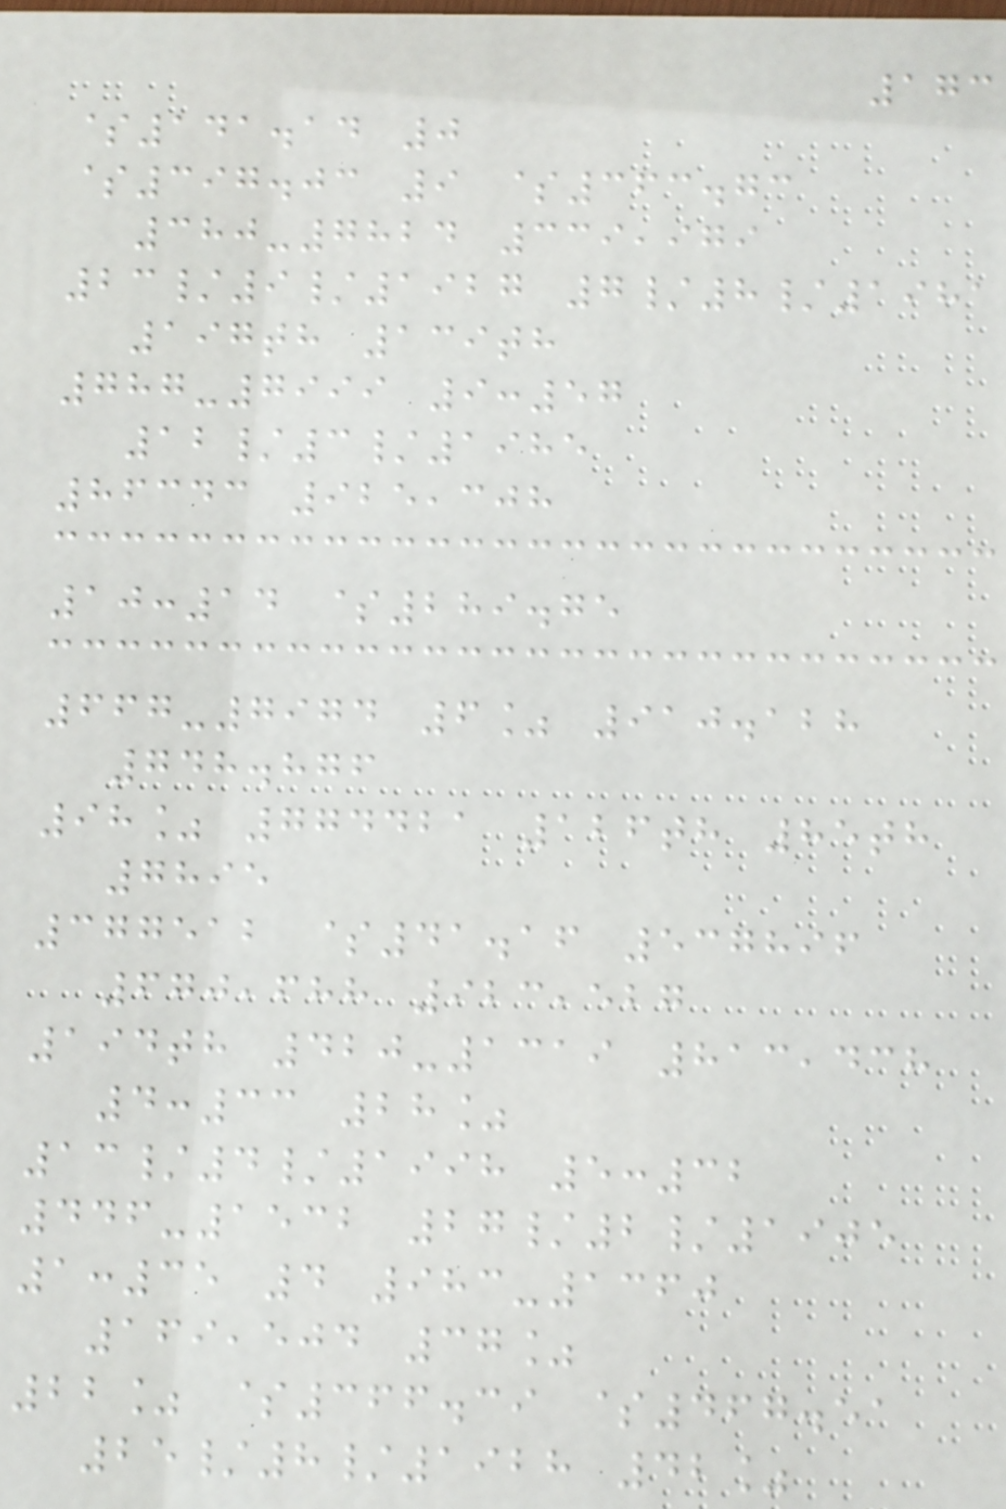173
$141.14 0
$397.03 9 $363.73
380-7824 339,979
23/9/1927 7/8/1981
197th 139th
787-7999 9:57
12/3/1985
86343 925,308
10:14 $289.75
667-7974 6% 910.128
748.876
98% 774421 126th 85th
7895
377512 $41.16 537896
670,688 923,527
194th 420-1319 813,438
4:33 28%
13/4/1998 5:32
446-1532 27/2/1905
1:35 4 983-1360
169,504 37%
22% $366.39 $467.51
25/8/1928 42%
